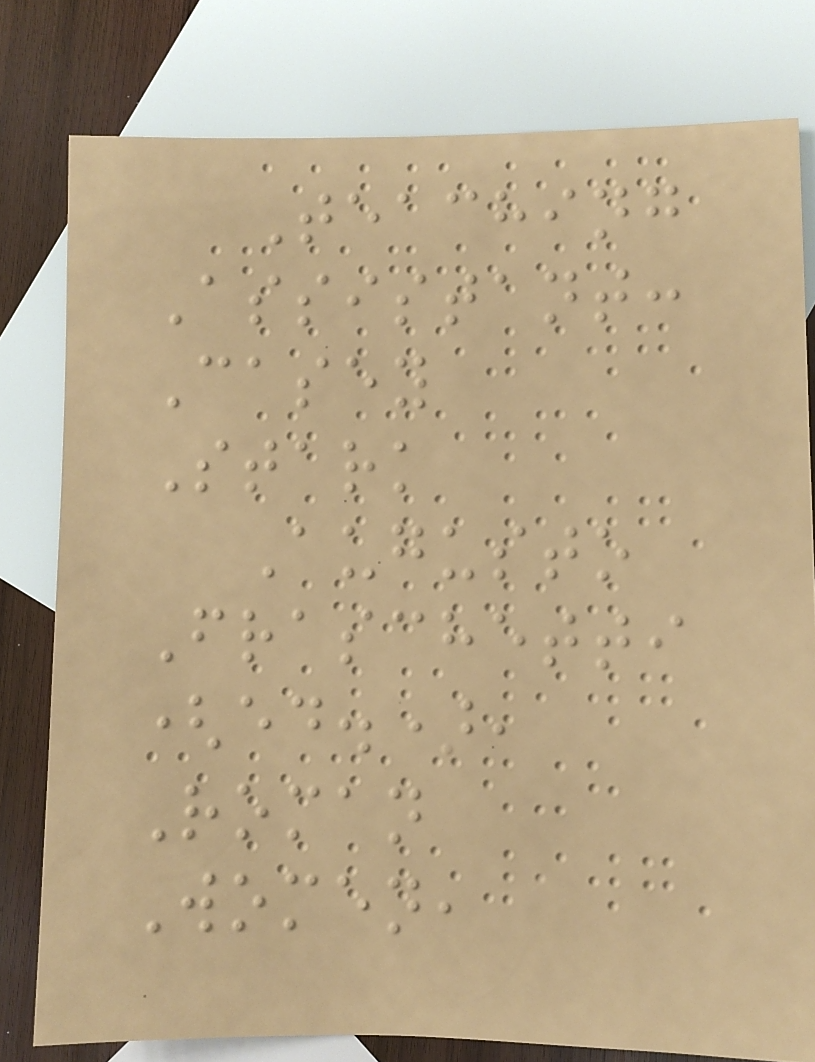Teaching
Assistant:
Casey
Stark
Augusto
Fraschetti
(ed.),
Roman
Women,
